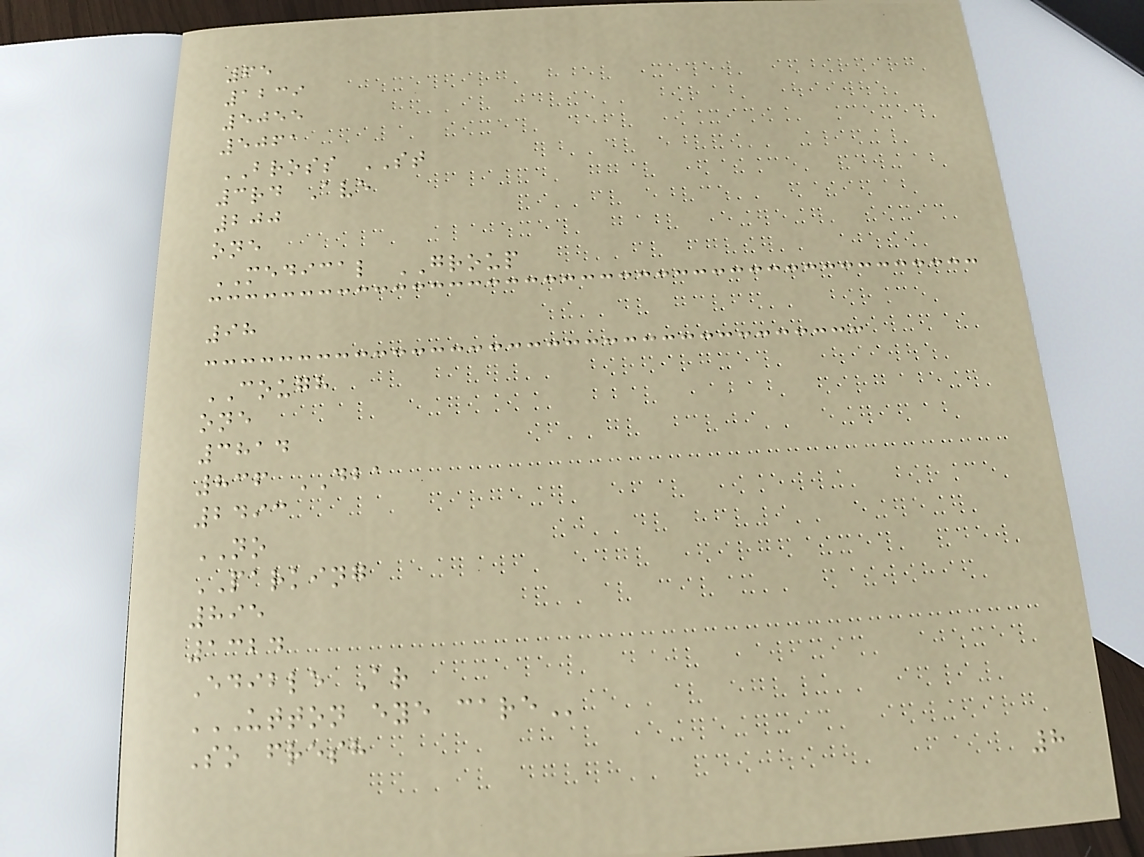65
1239
5055
5061
BROSS ST
3rd Ave
200
one
MEDICAL GROUP
98
COUGH
one
3814
836 DBA
2493
NO
PARKING
895
1324
Edible Ar
UTTON EYE CARE
So fresh
8
